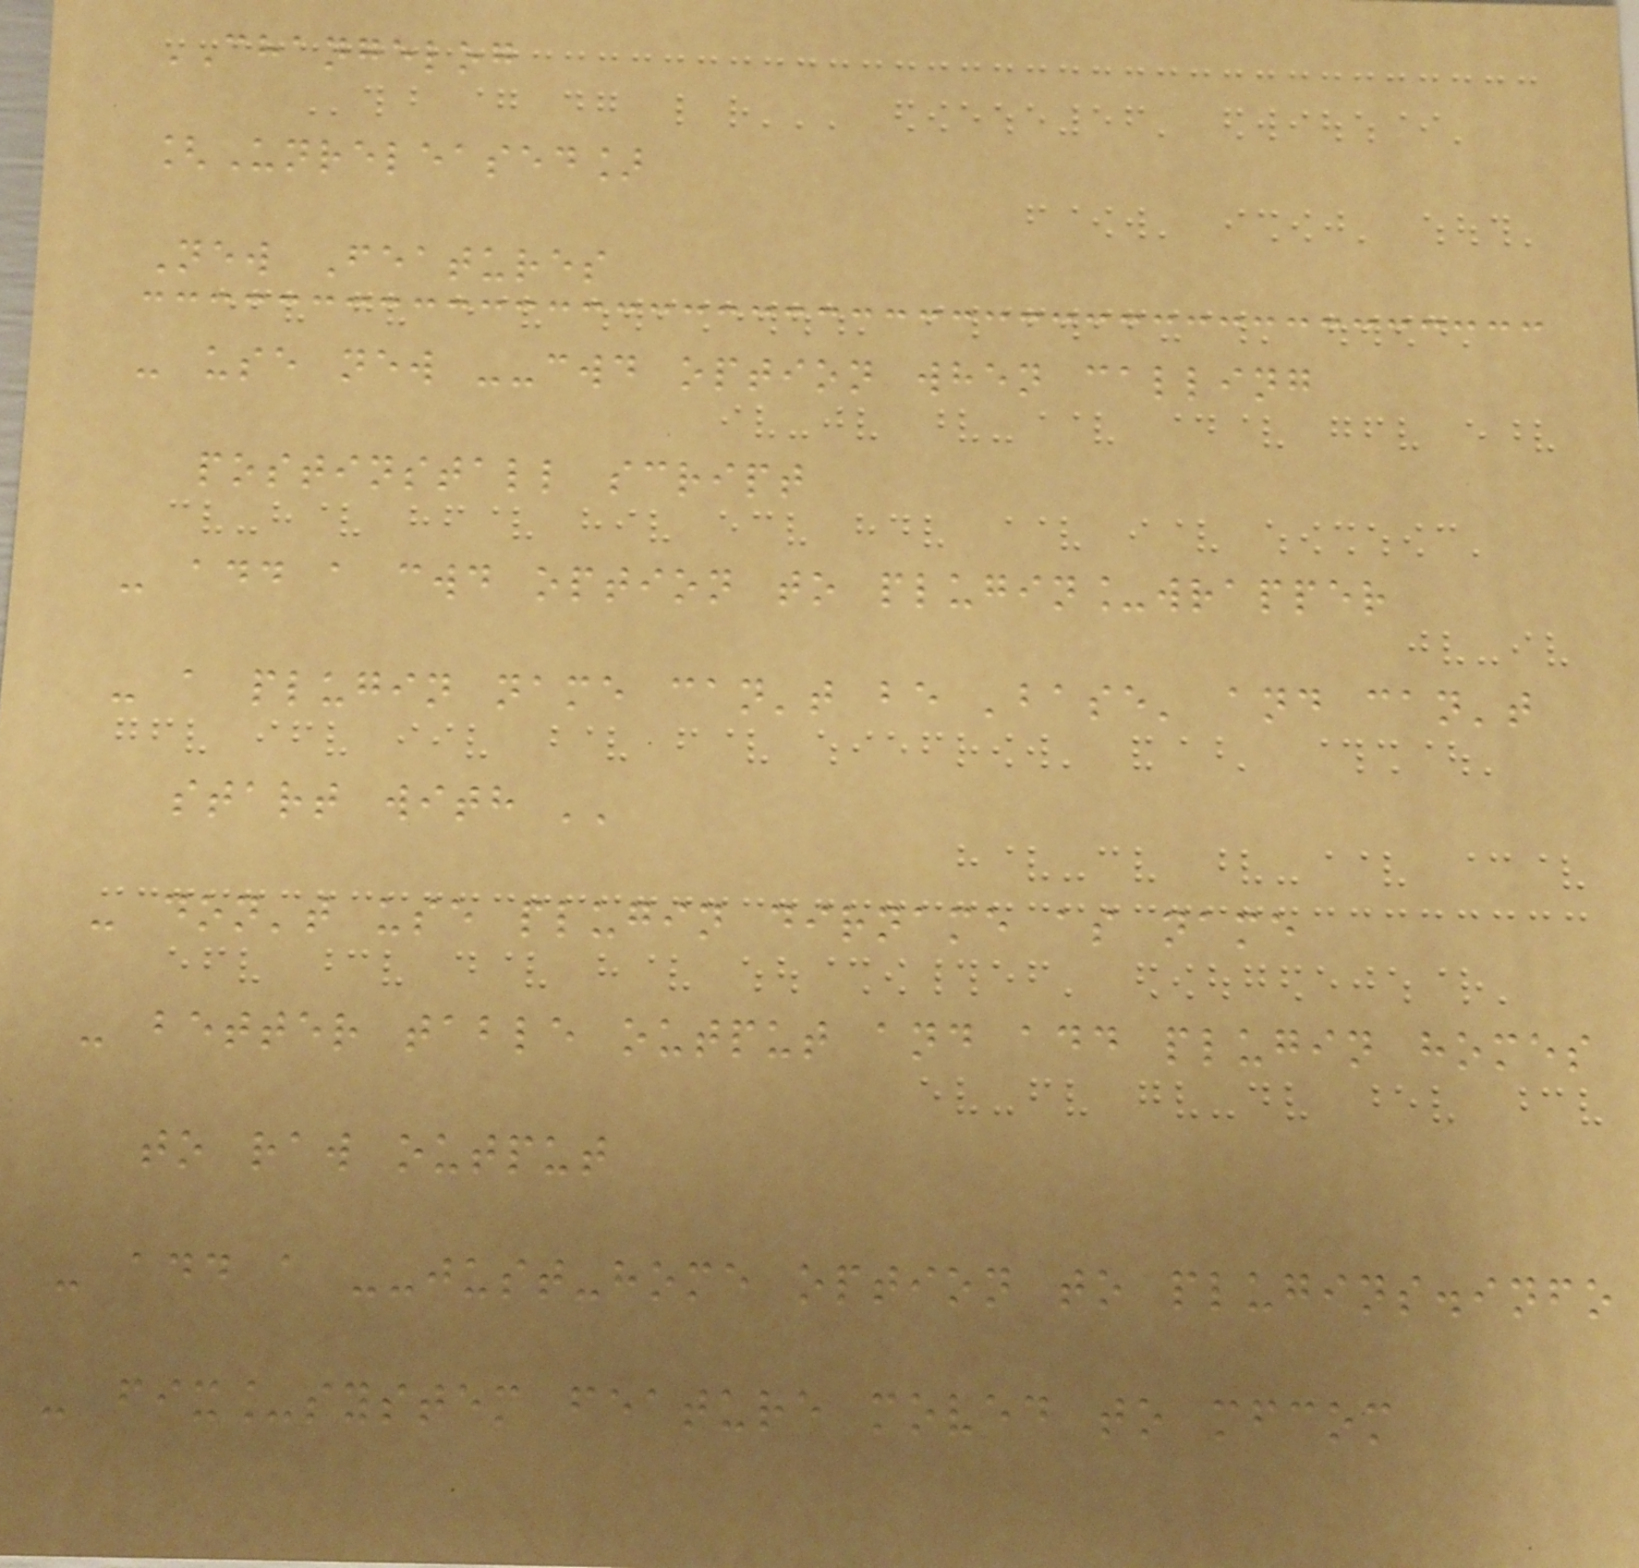CHANGELOG
[Unreleased]
New Features
- use new --cwd option when calling
postinstall script
- add a cwd option to plugin_wrapper
- a plugin name can't be 'base' and can't
start with ''
- don't use plugin dirname as name
- better table output and add plugin homes
to raw output
- add a --just-home option to plugins.info
- fix_system feature moved to mfcom
